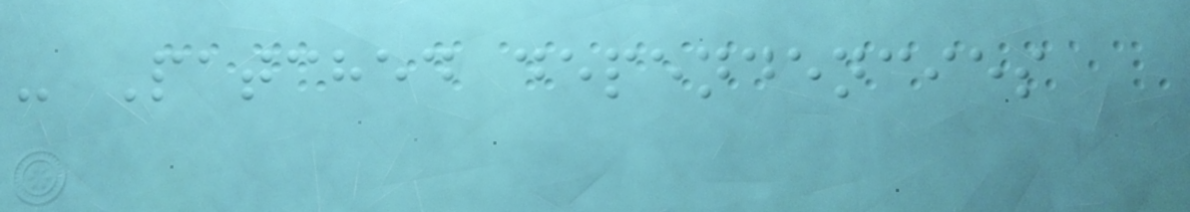- Patched dependencies
